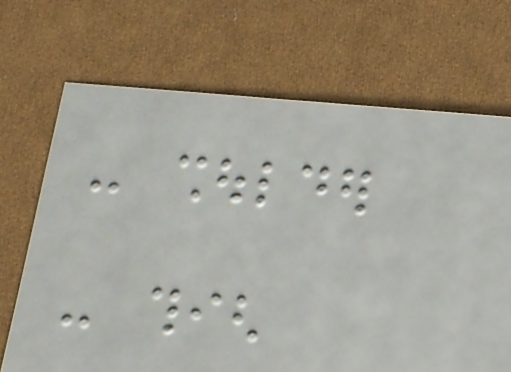- shoulder
- thigh
